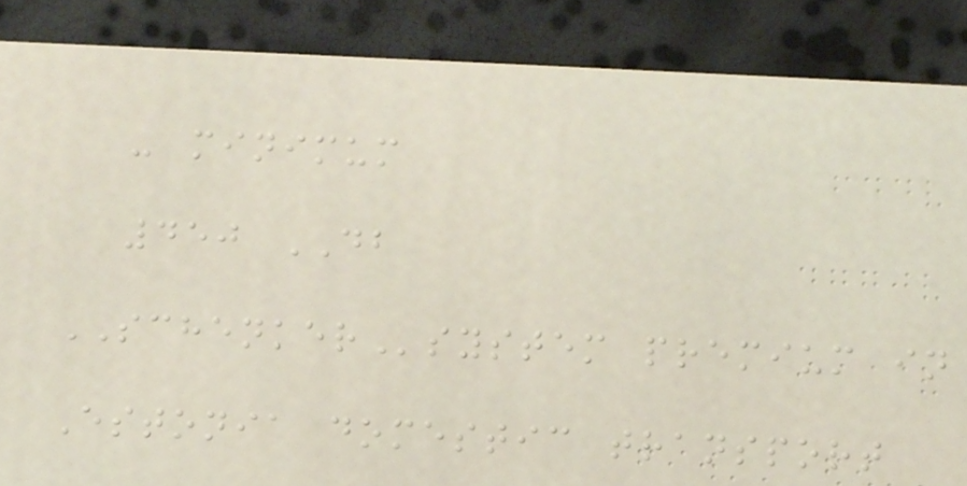- minimum
450 DB
SCHENKERsystem premium in
Estonia domestic transport
